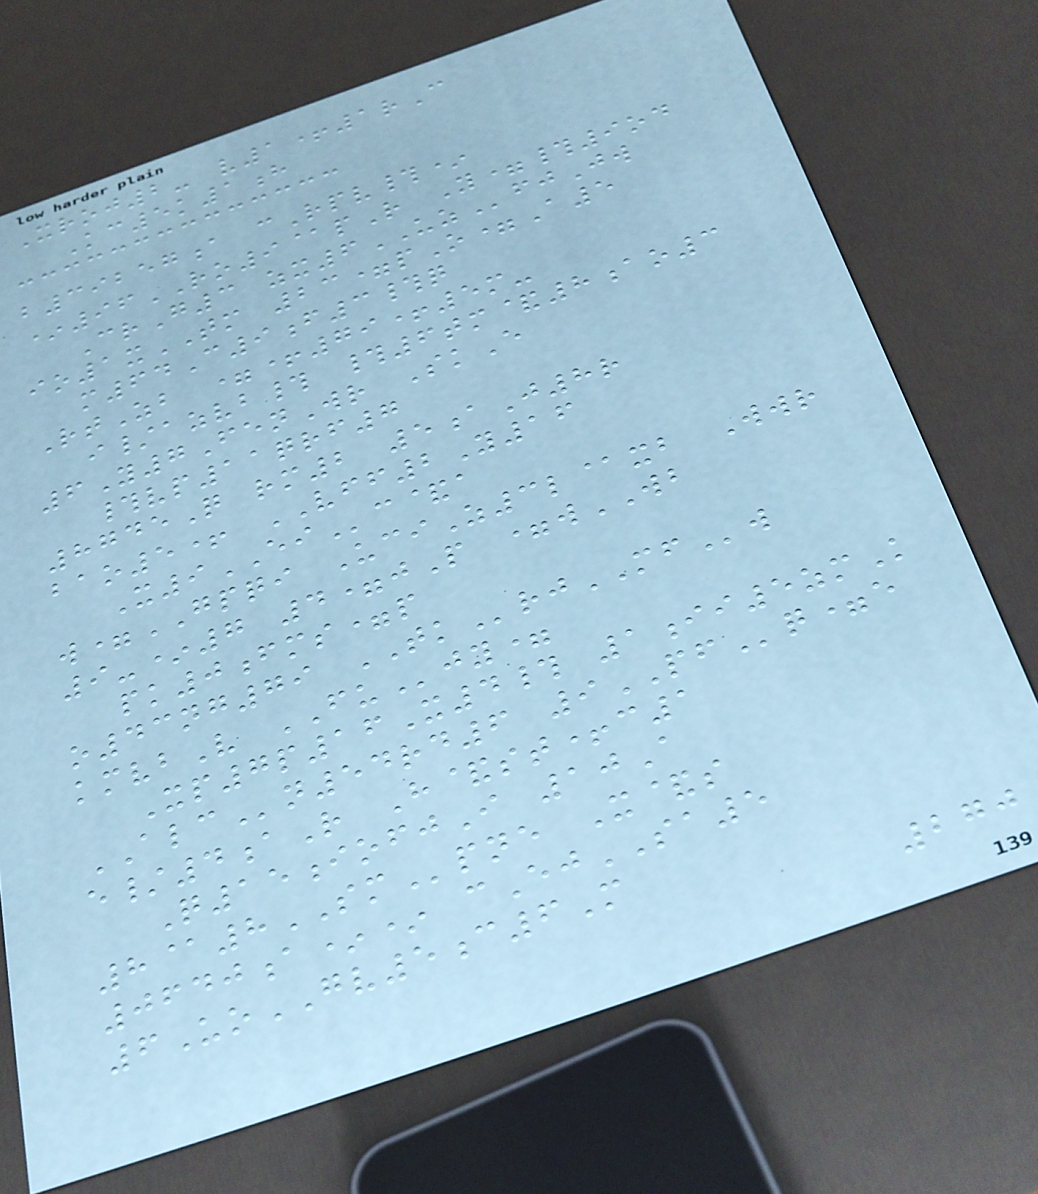Xroj2- v1+1rC
Kc5k1h
b39257a cRpv#*
*96RO9@pR Y=#9od
CrG3 zx6UZfjJw
io1xTM 23=pO=A5
m64C9f3#q
RtZb =+79+5m-
i/azvb# #6tm&8ao3
6Y7FenWr SkE
#vp11qrf7
8745Q rm2 5aJ8r
bao5+ VFF2Y16
X9EIc&a
w=GPQI UciZ3l@xb Wwr
9-*7 4=jP =wWB
pk0fms=p
o43ng79 TKrjMFw
kmvbV FUjy=
Xp7p16X4# 1ii5zmK
ALCn54rd6 9PFq=e
e/4aR H&st+c1
Q15iofjI 10A
8@8SMpne X&s
0640a** cEjSA5
6UoGV5c6M
270
